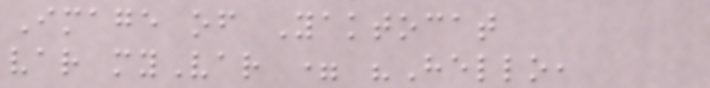Image of Yaktocat
var myVar = "Hello,
